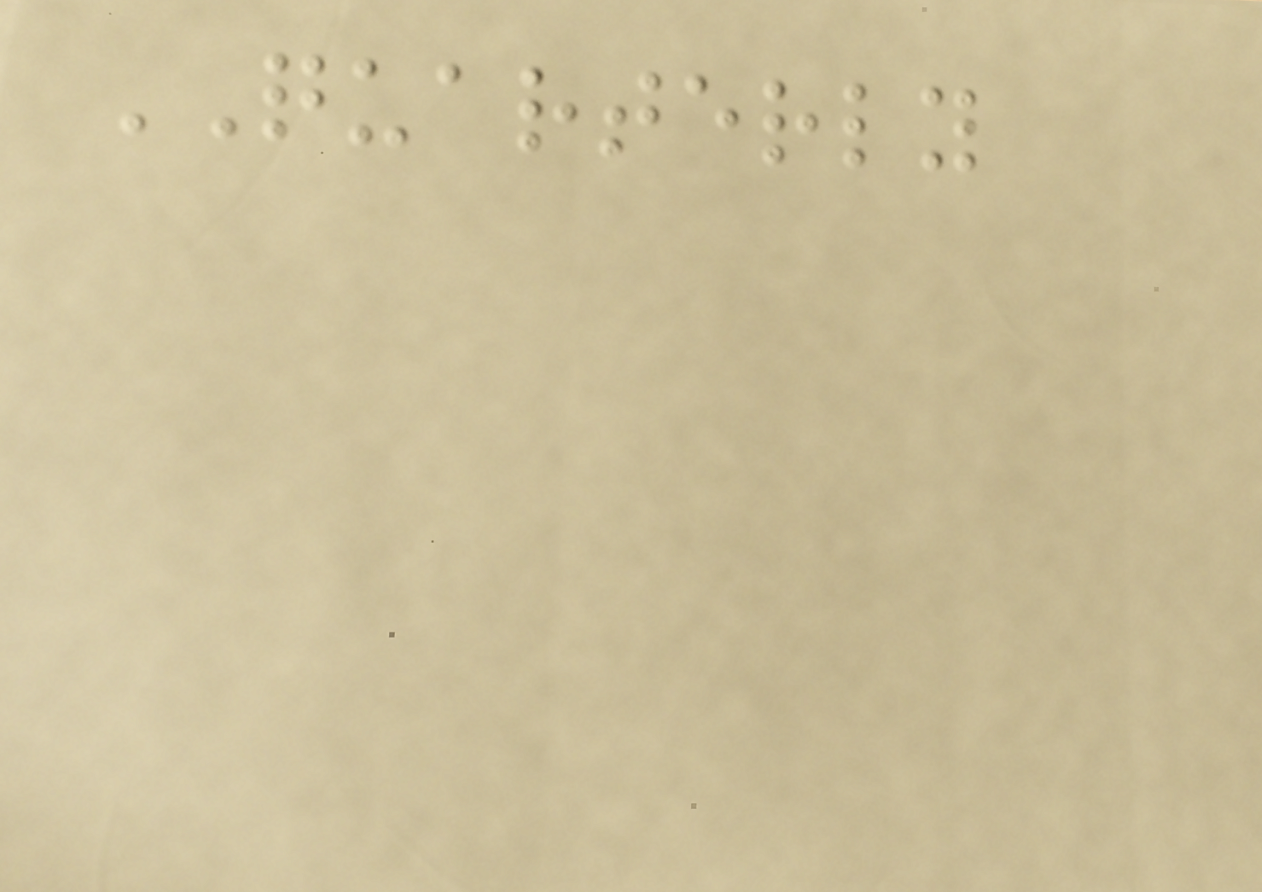QUARTERLY
